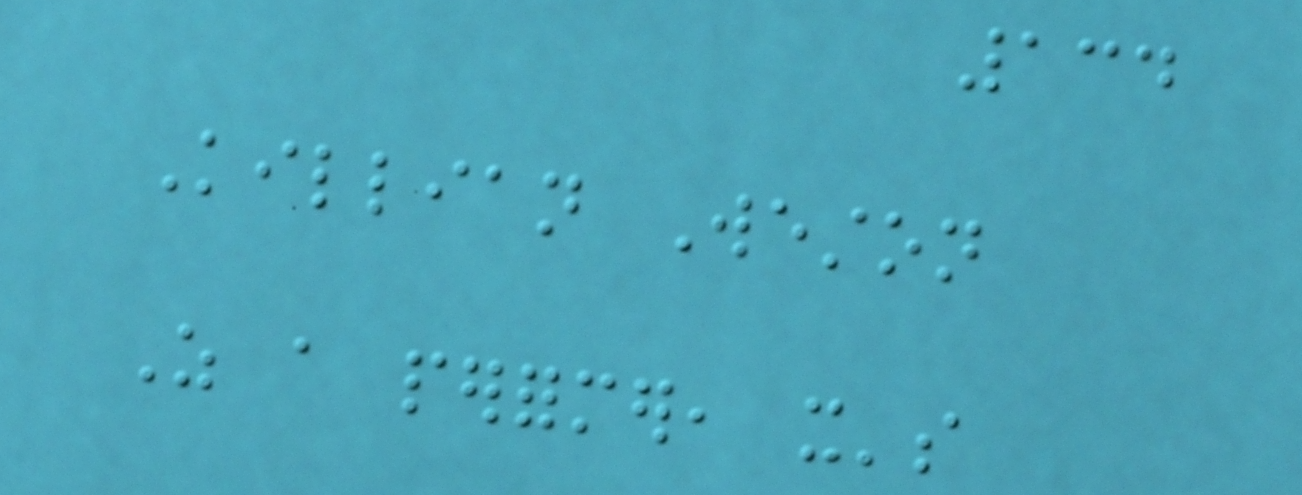134
Killian Weston
As a performer, it's
